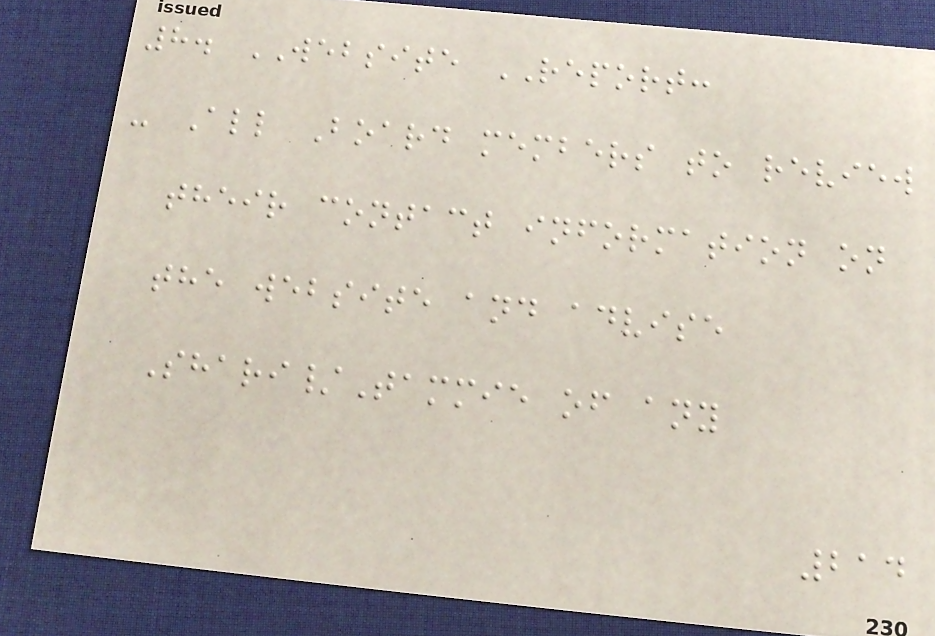8. WEBSITE REPORT:
- All Board members to review
their contact information on
the website and advise
Shari/Tammie of any
214
